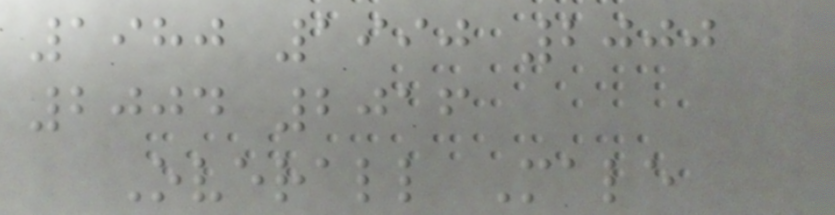1980 1990 2000
2004 2016
Overall Male
